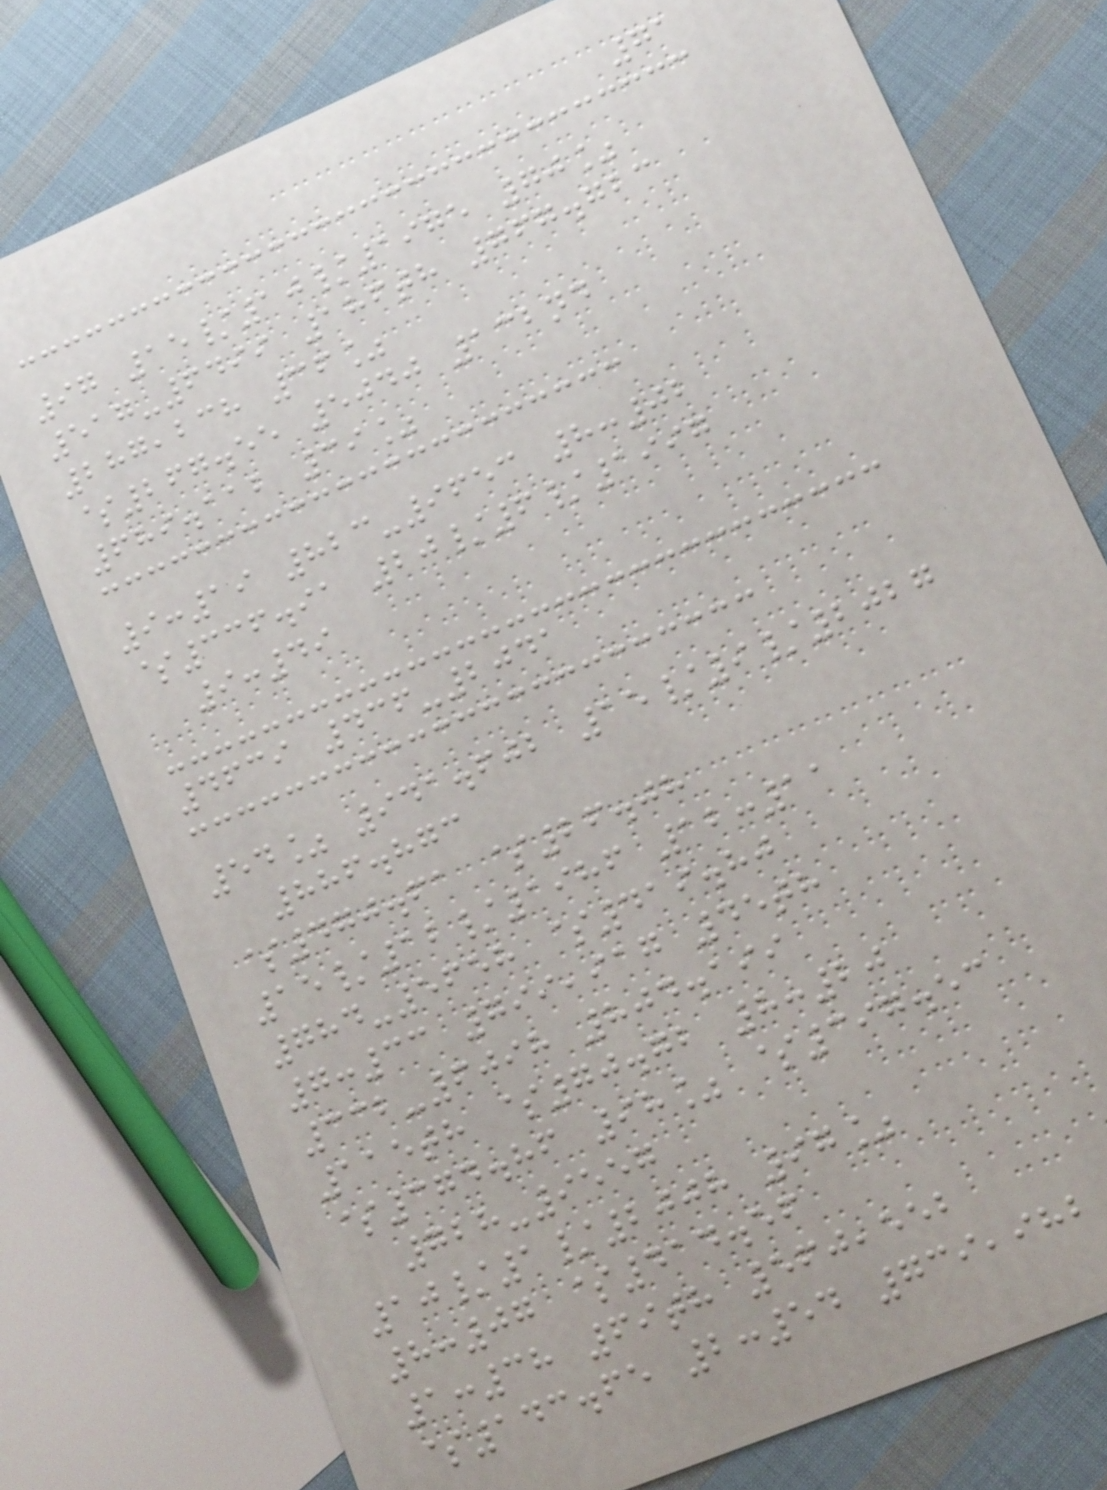71
97 15/10/1975 70%
517-6499 186th 767.723
287,238 36%
$267.55 5040 132nd
689.112 39%
9:19 823-9653 8:02
$336.91 20/6/1997
9:49
4639 436-2041
54% 941.602 15/9/2027
886.873
$470.61 $26.08
15/12/1986 12:11
784-5658 $419.80
7:33 799,917 45th
332-6098 804.199
115th $70.72 8:20
$374.86 98% $397.53
728-9557
10/1/2008 97%
8:07 $414.56
1:38 69th 560,552
$143.65 2:54 739,982
